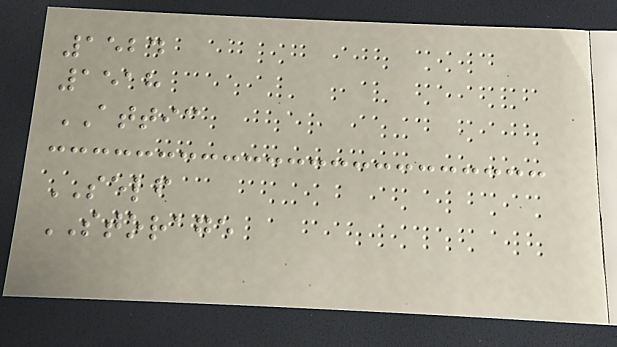1524
1518
ATTIC
SELF
STORAGE
